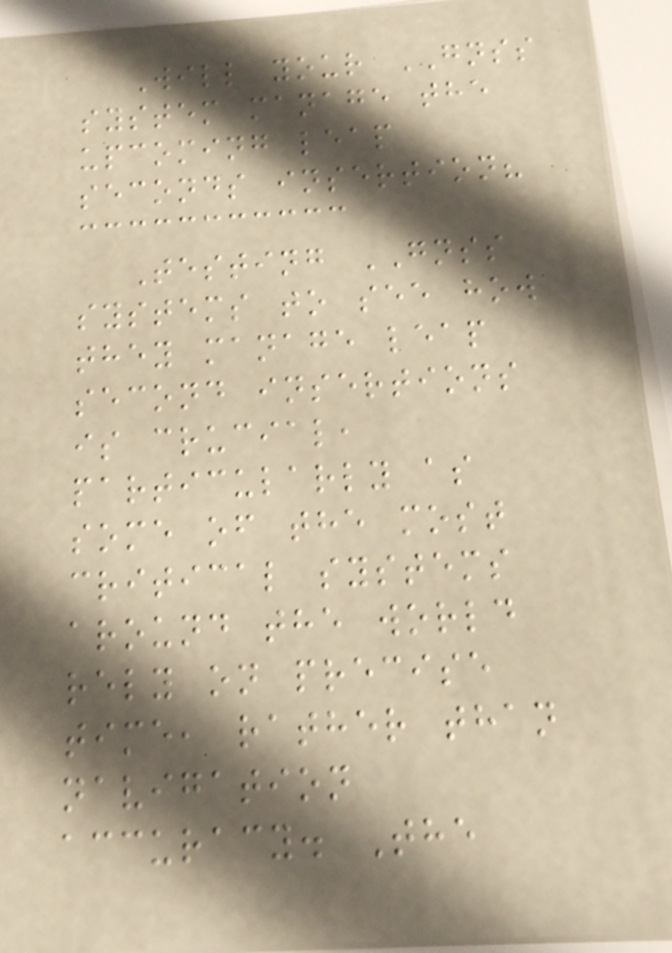Will your GNSS
system manage the
upcoming leap
seconds insertion?
Testing GNSS
systems to see how
they manage leap
second insertions
is crucial,
particularly as
some of the most
critical systems
around the world
rely on precise
time, rather than
navigation
accuracy. The
